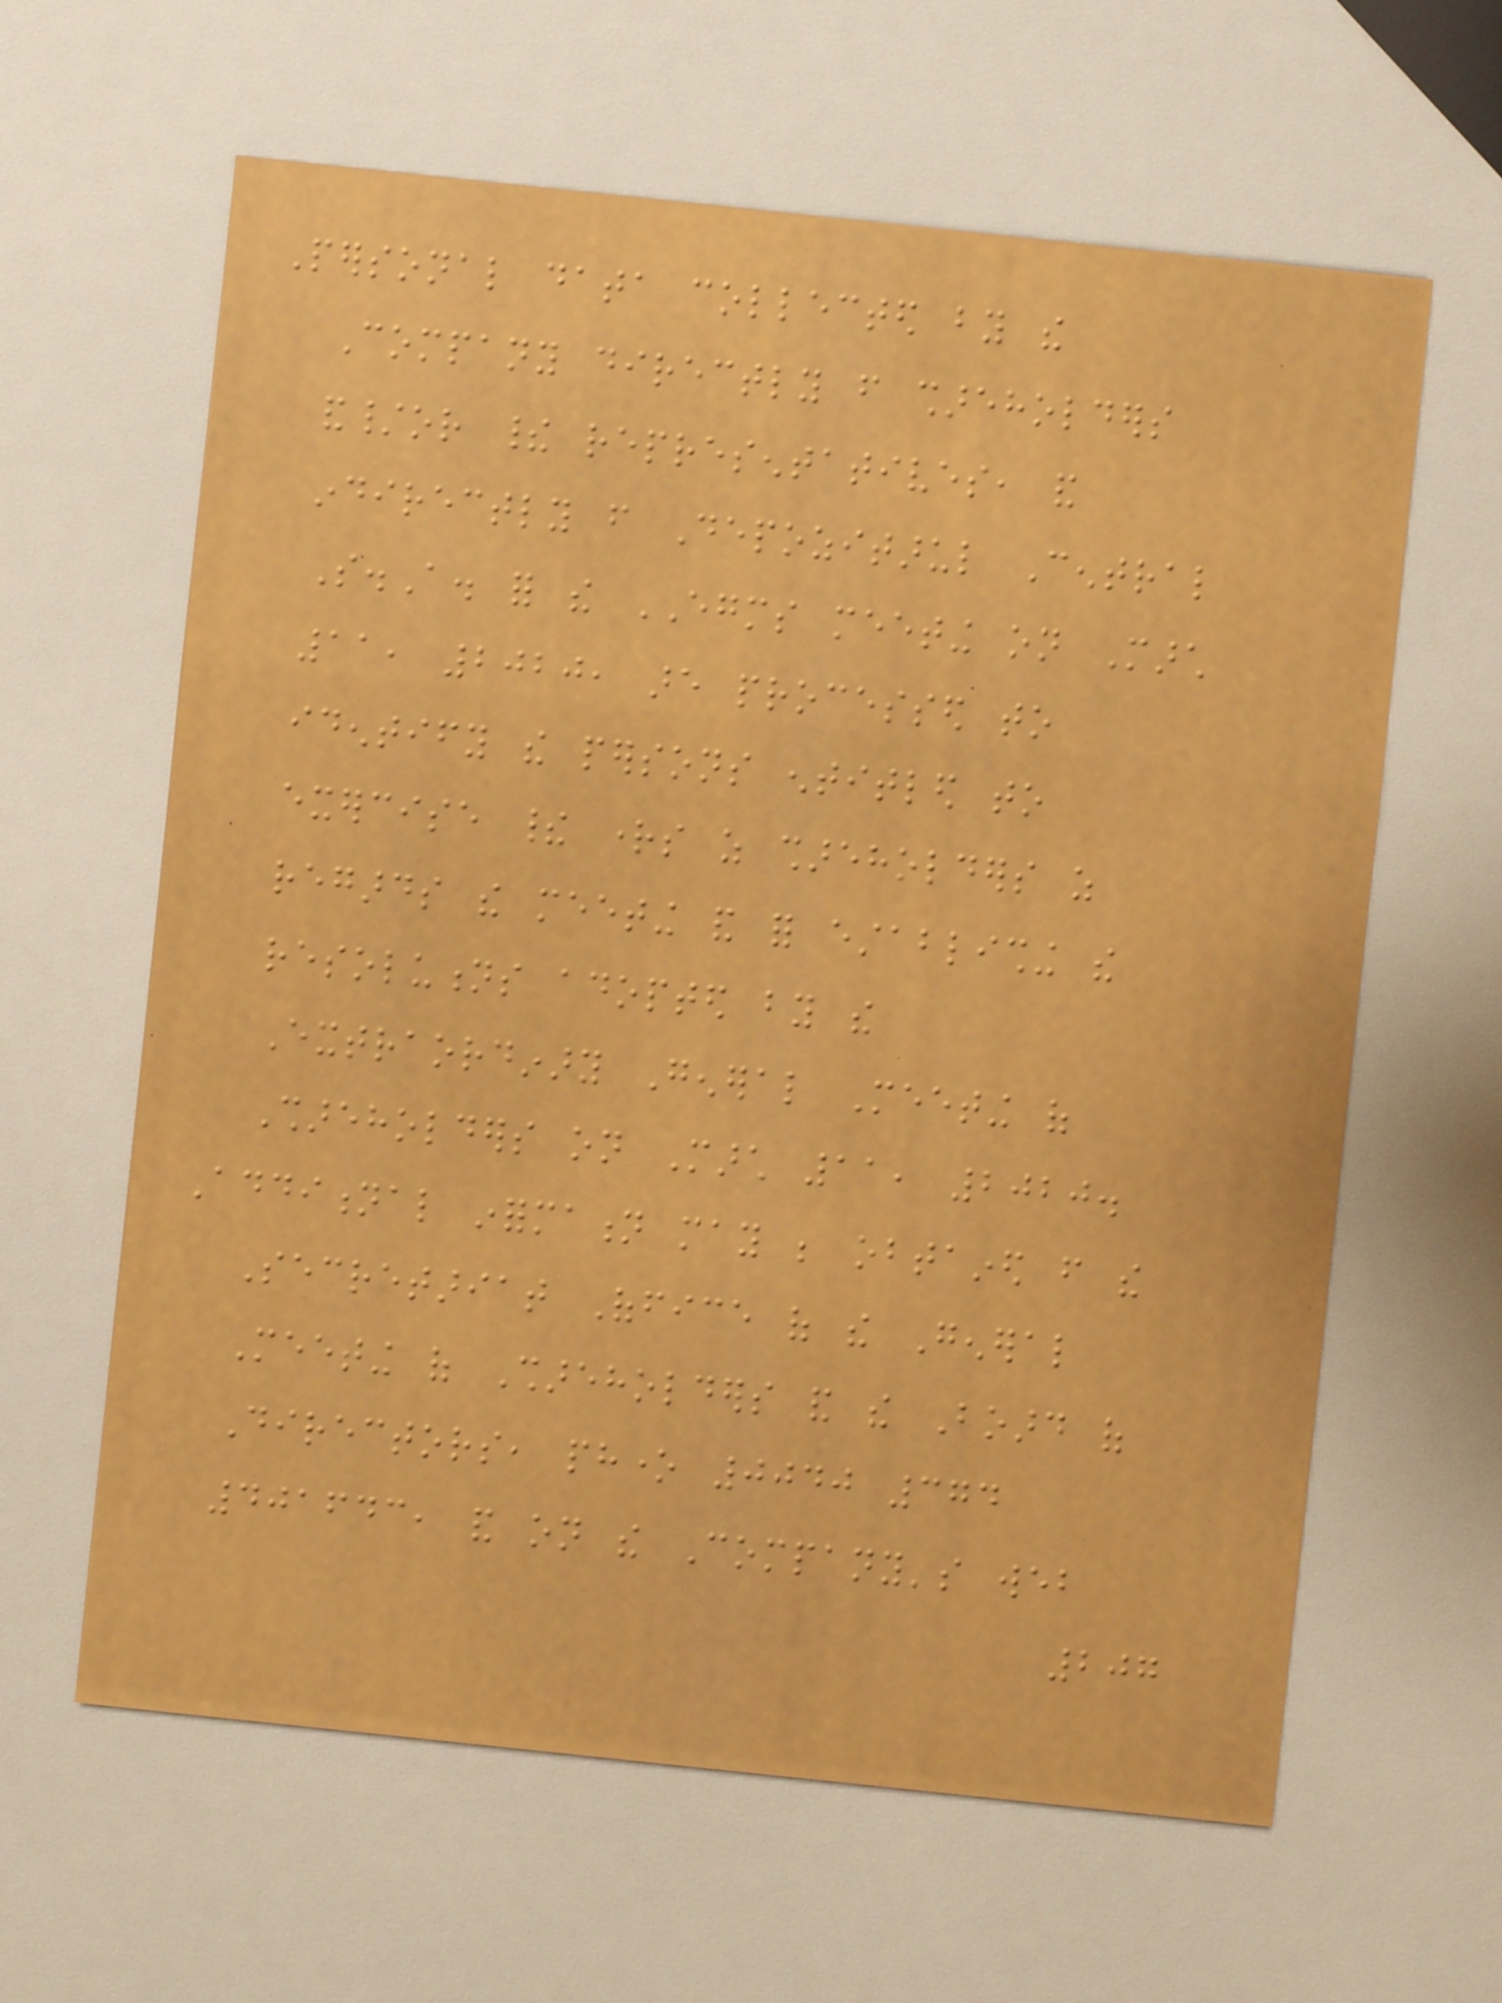Personal data collected by the
Company directly from shareholders
and/or their representatives, and
indirectly from Depozitarul Central
S.A. for the EGMS meeting on March
11, 2020, are processed to
identify the persons entitled to
exercise their rights as shareholders as
regards the meeting and for establishing the
resolutions adopted by the
Extraordinary General Meeting of
Shareholders on March 11, 2020.
Additional information may be obtained from the
Secretariat Office of the General
Meeting of Shareholders and the Board of
Directors, phone 0040 374
401643, and on the Company's web
207
